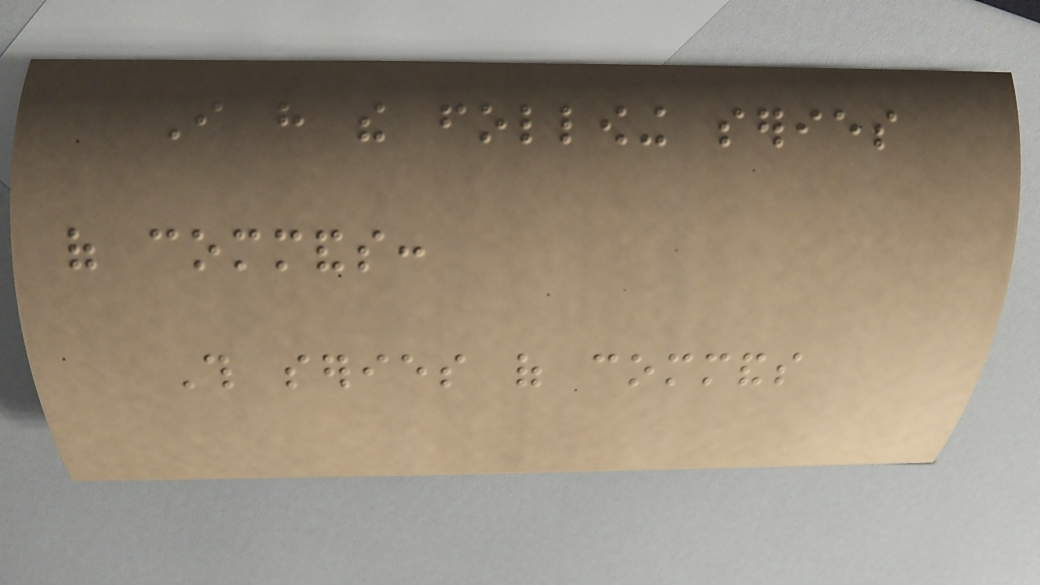I have the following series
of commands:
This series of commands
